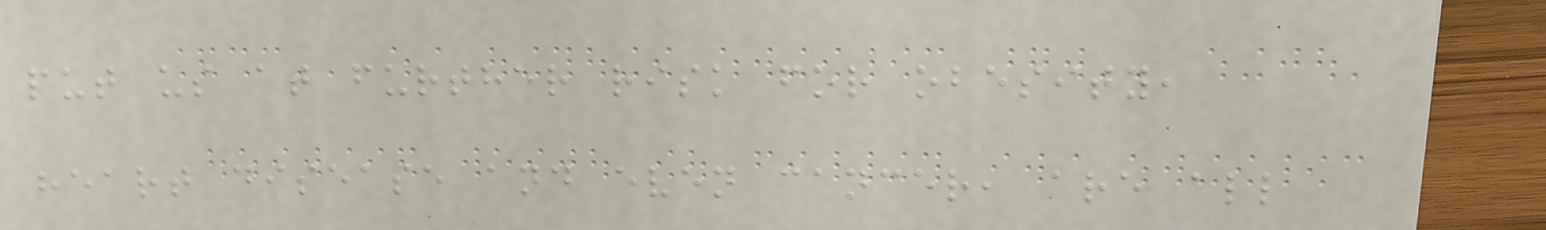put us at further risk for obesity,
heart disease and even cancer, are all
